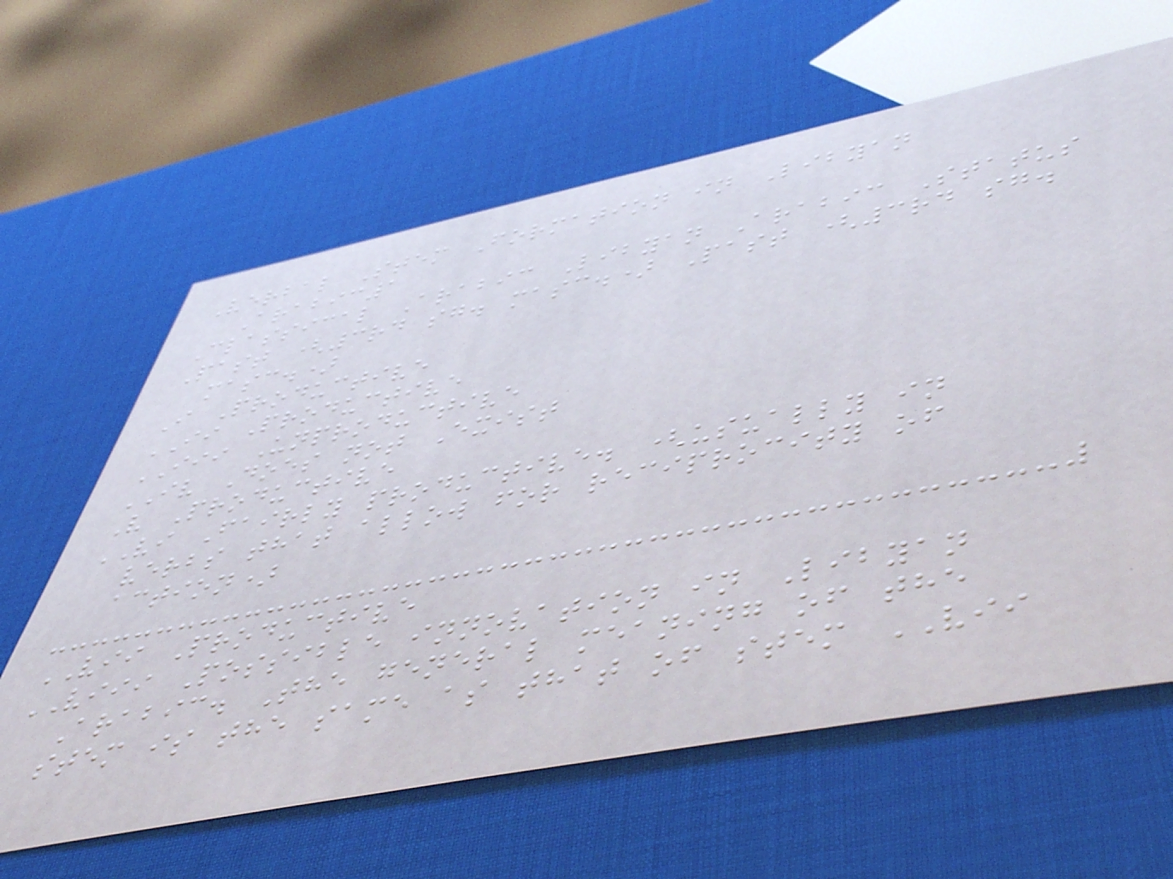Verbal Stem Formation in Libyan
Arabic1
Classical Arabic Libyan Arabic Status
Past (3rd sg. masc.) Past (3rd sg.
masc.)
I Productive
II Productive
III Unproductive
IV Does not Exist
V Productive
VI Fairly productive. (usually in
verbs that allow for reciprocity of
action)
VII Productive
VIII Possible innovation in Libyan
Arabic. The general meaning of the
stem is the same as that of stem VII
